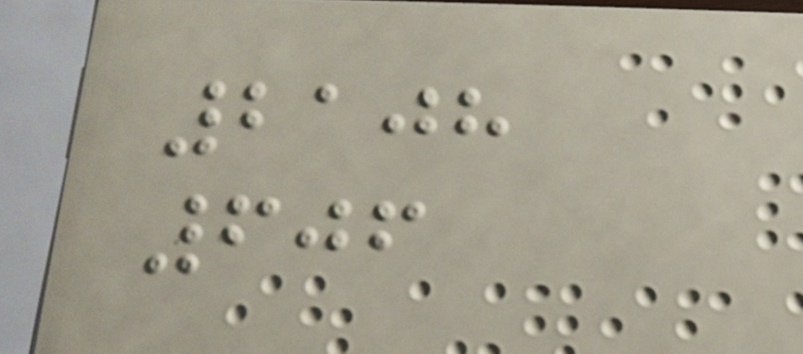2108
606
